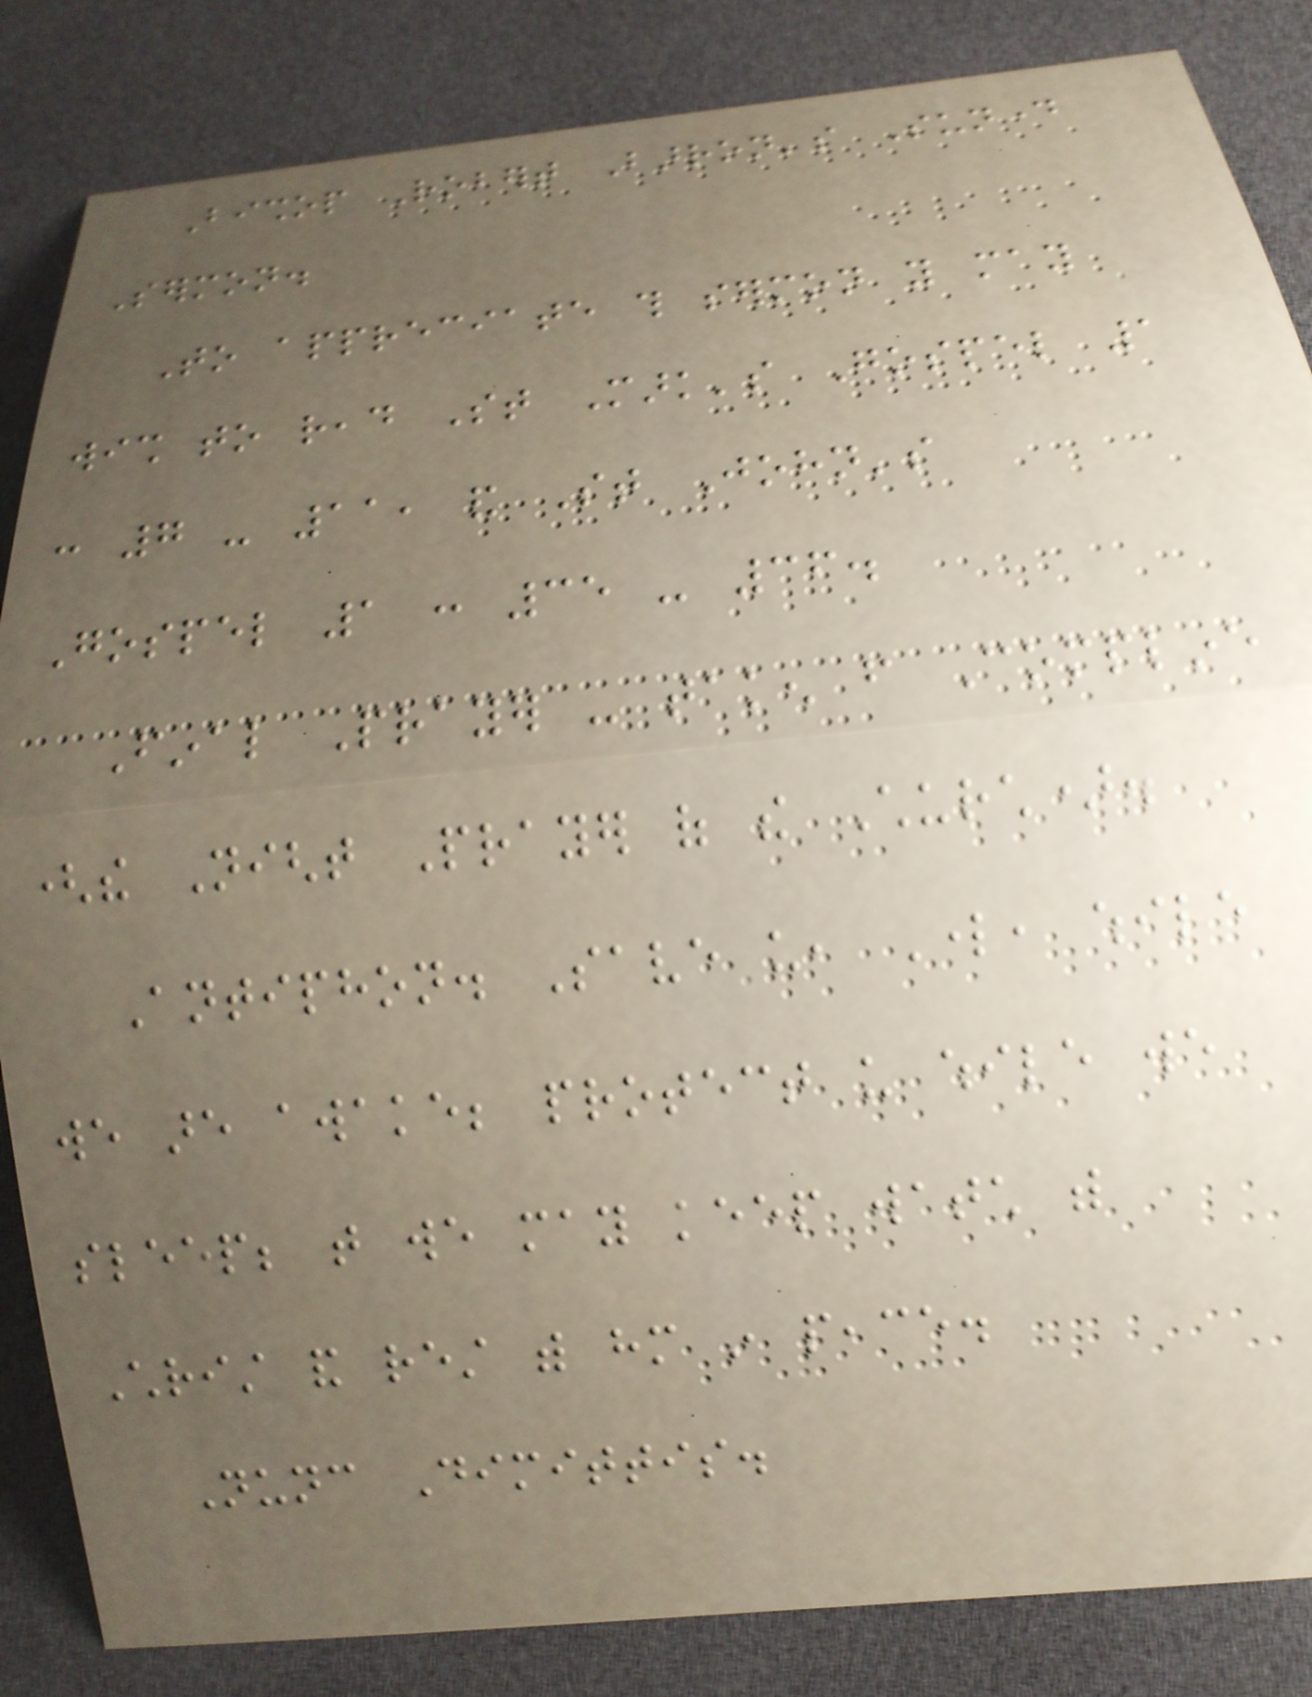Bishop Robert Barron's Sunday
Sermon.
To appreciate this sermon you may
wish to read St Mark's Gospel 1
: 7 - 11, and St John's
Gospel 1 : 35 - 36.
Final Prayer - taken from Compline
(the Night Prayer of the Church).
Antiphon. Save us, Lord, while
we are awake; protect us while we
sleep; that we may keep watch with
Christ and rest with him in peace.
Nunc Dimittis.
